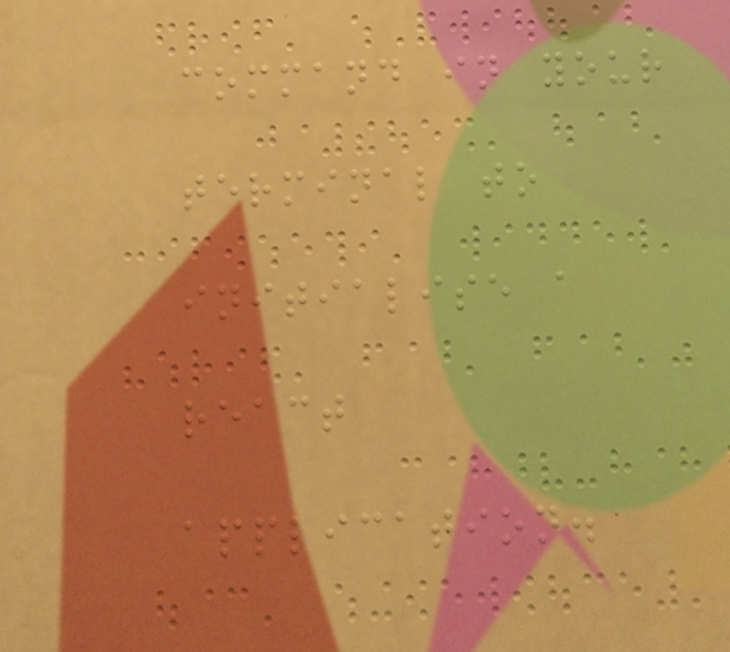command in your
terminal to
initialise a
react
application.
